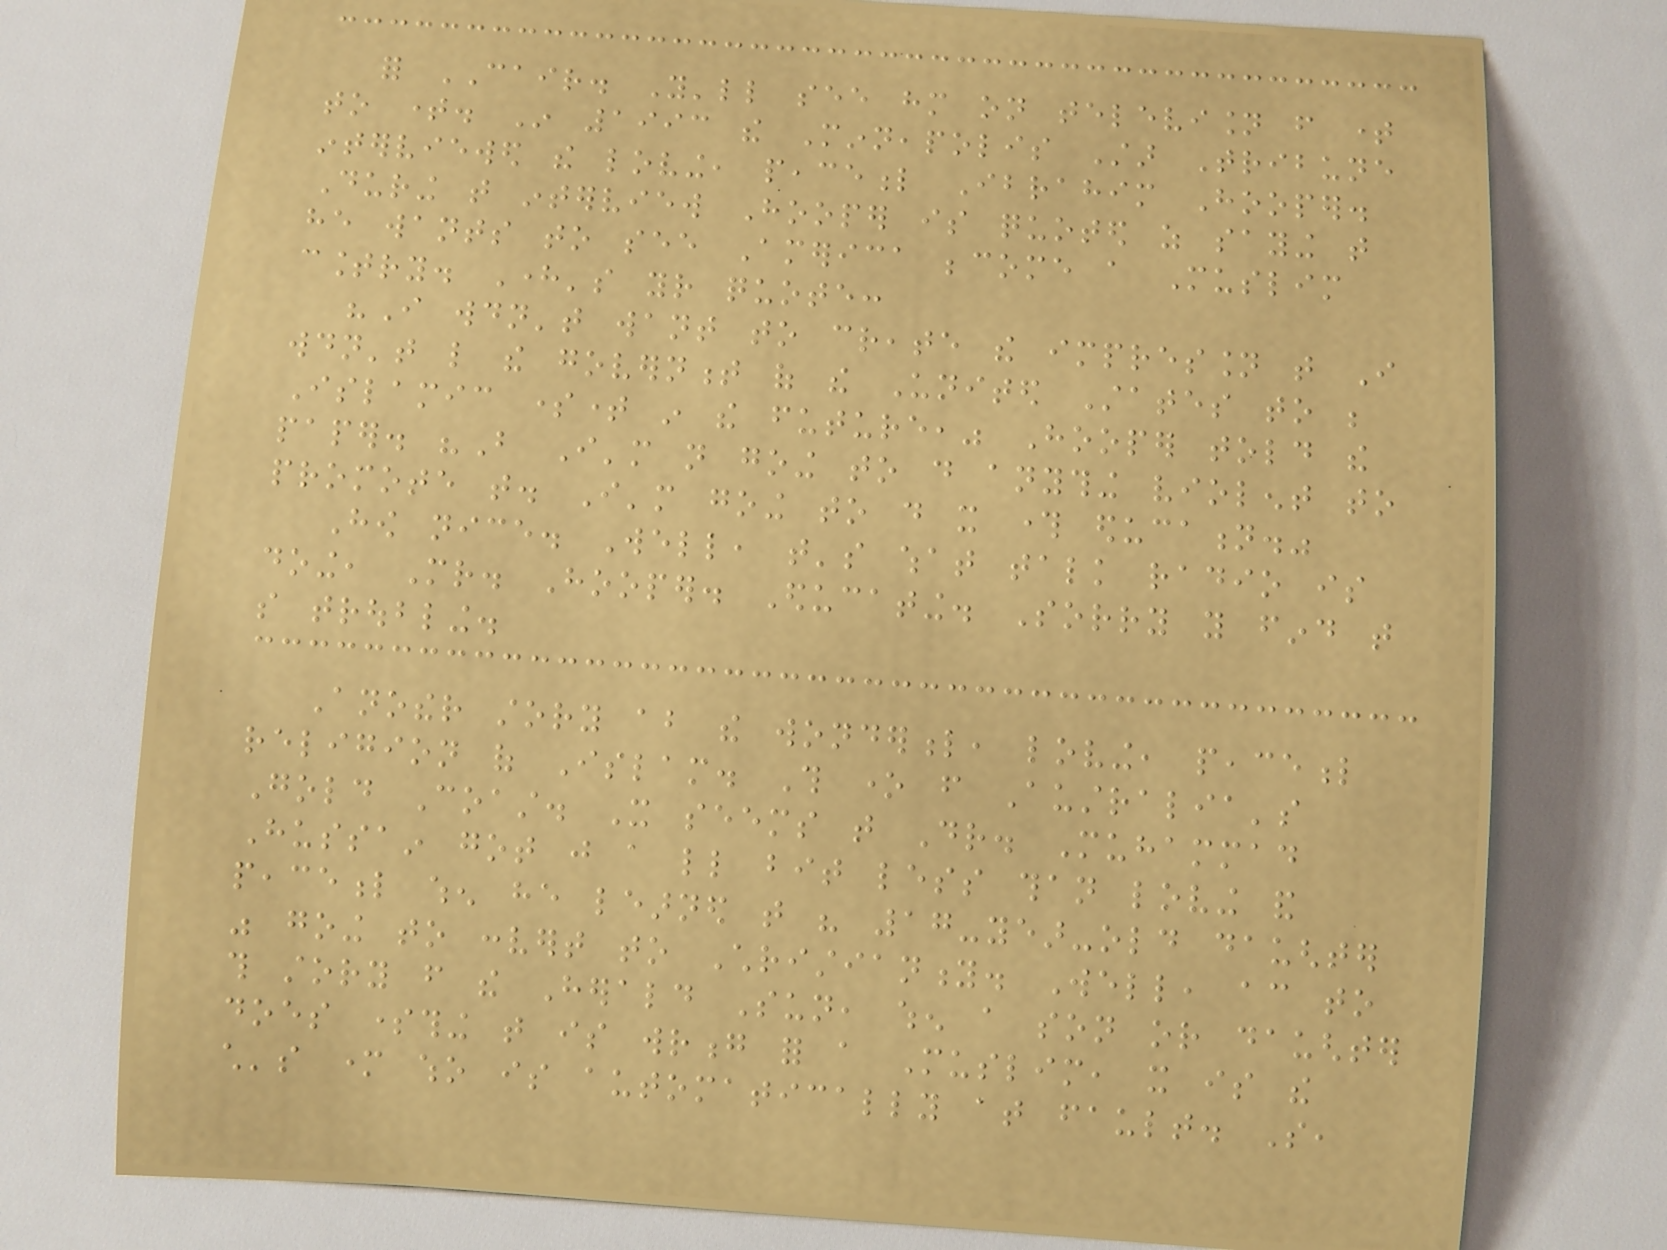for CAIR. You'll see him on television from time
to time. In 1993 the Minneapolis Star Tribune
interviewed the loving, peaceful Ibrahim Hooper.
During that interview Hooper is quoted as saying that
he wants to see America become a Muslim
country. Here's your quote:
"I wouldn't want to create the impression that I
wouldn't like the government of the United States to be
Islamic sometime in the future," Hooper told the
paper. "But I'm not going to do anything violent to
promote that. I'm going to do it through education."
How nice. Well, that's what talk radio is
doing, Mr. Hooper. Educating. Sorry you find that
so troubling.
Another story about the wonderful, loving, peaceful
religion of Islam. This one from Australia's
Gold Coast. It seems that Dr. Muhammad
Hussain got just a little bit less than loving and
peaceful when he learned that his 17-year-old daughter
was going to convert to Christianity. Well, according to
this story from the Herald Sun, when a son or daughter
does something that is wrong for a Muslim, it is the
child's mother who is automatically at fault. So,
